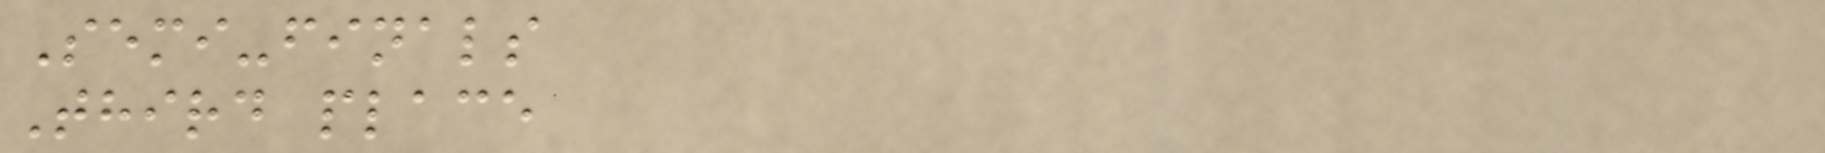Semi-finals
Third place
